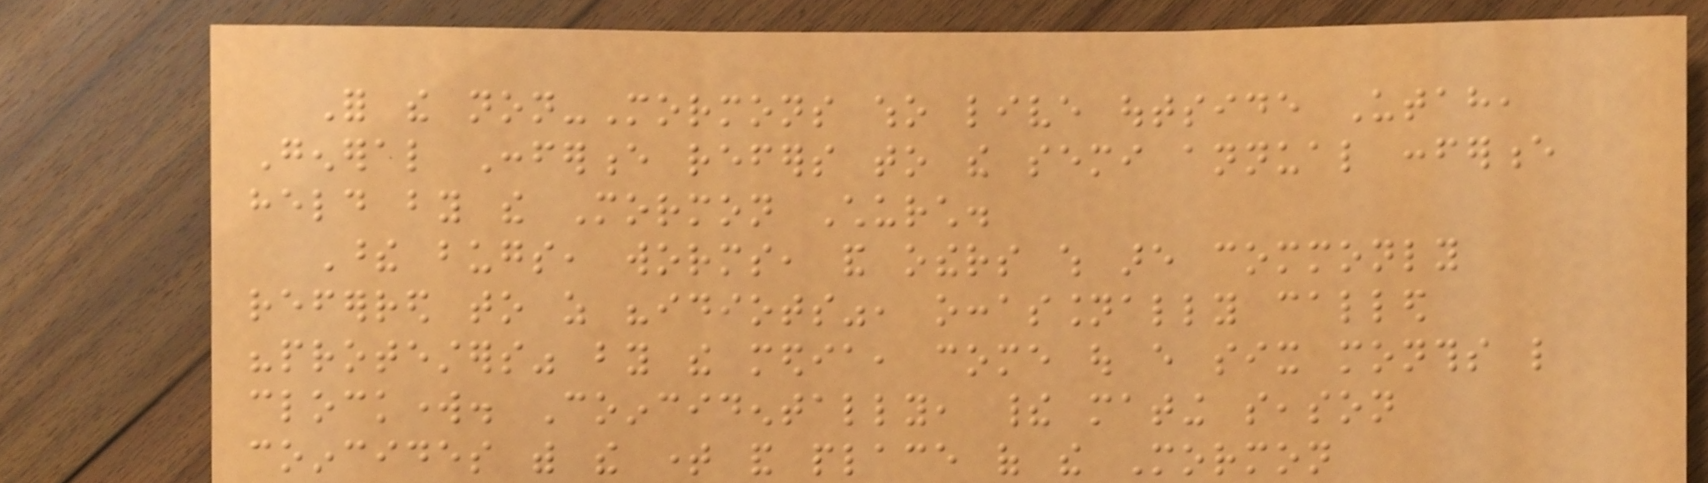For the non-Mormons who live outside Utah,
General Conference refers to the semi annual conference
held by the Mormon Church.
These bugs, worms, and others which are commonly
referred to as "idiots", occassionally called
"protesters" by the media, come out every six months like
clockwork. Coincidentally, their mating season
coincides with the time and place of the Mormon
